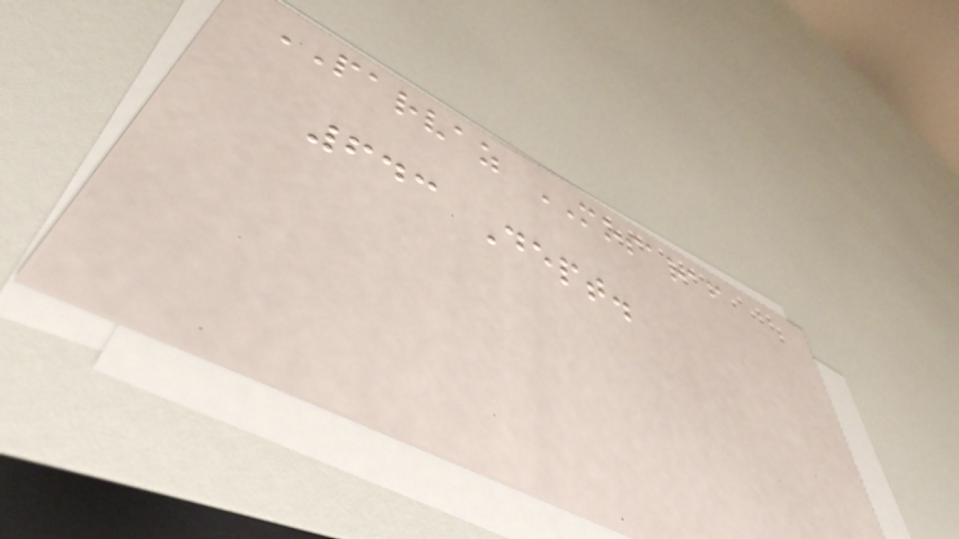PARVAZ MOSARAF
643 Dept.
